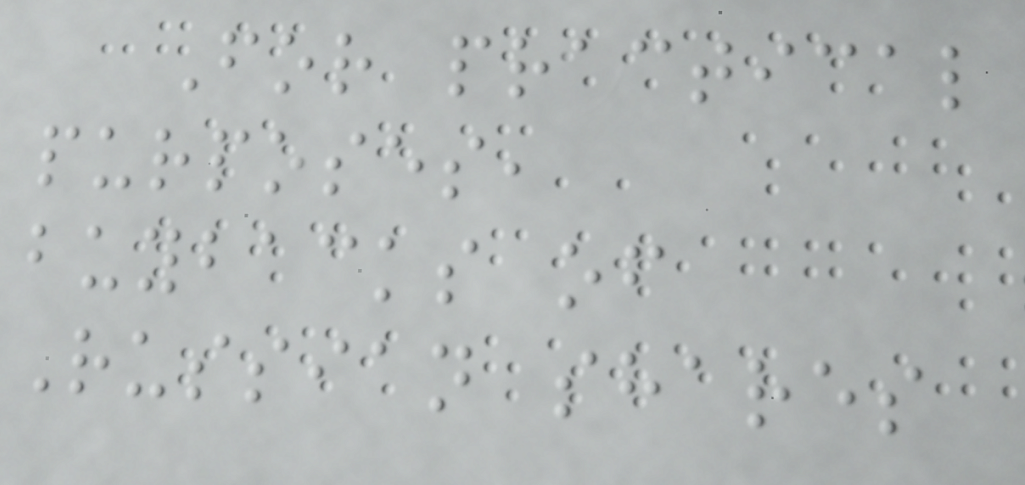For practical
purposes,
buybacks of
Russian shares
